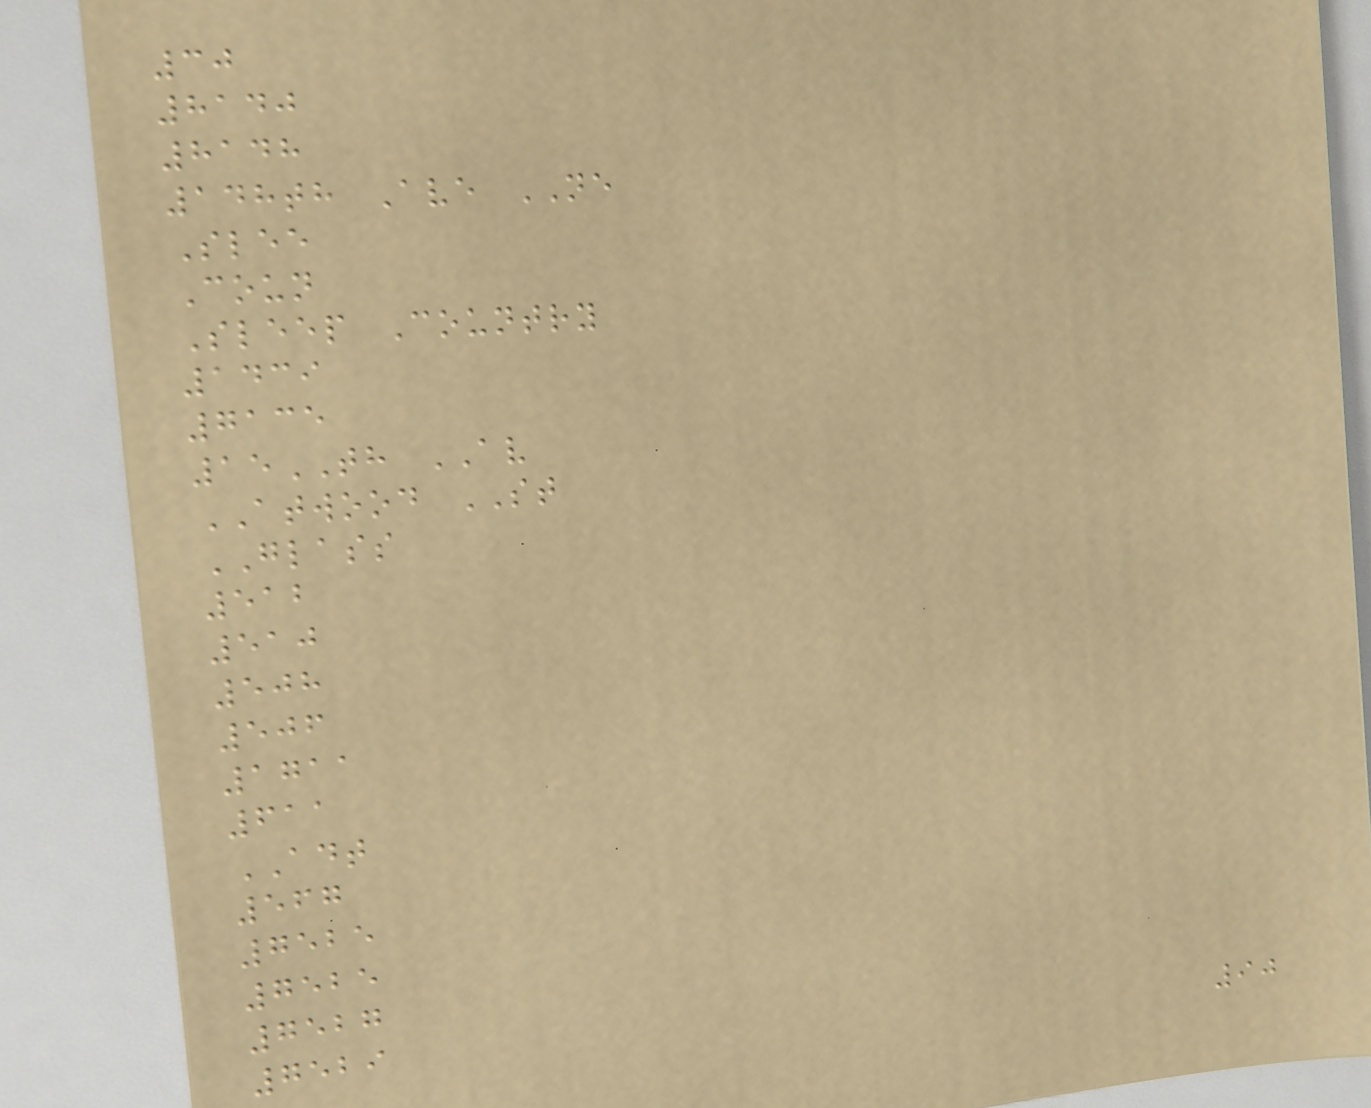30
8140
8148
148th Ave NE
Slee
Coun
Sleep Country
1439
7135
15TH AV
ATWOOD ST
GLASS
512
510
508
506
1711
611
ADT
567
7525
7525
7527
7529
90
